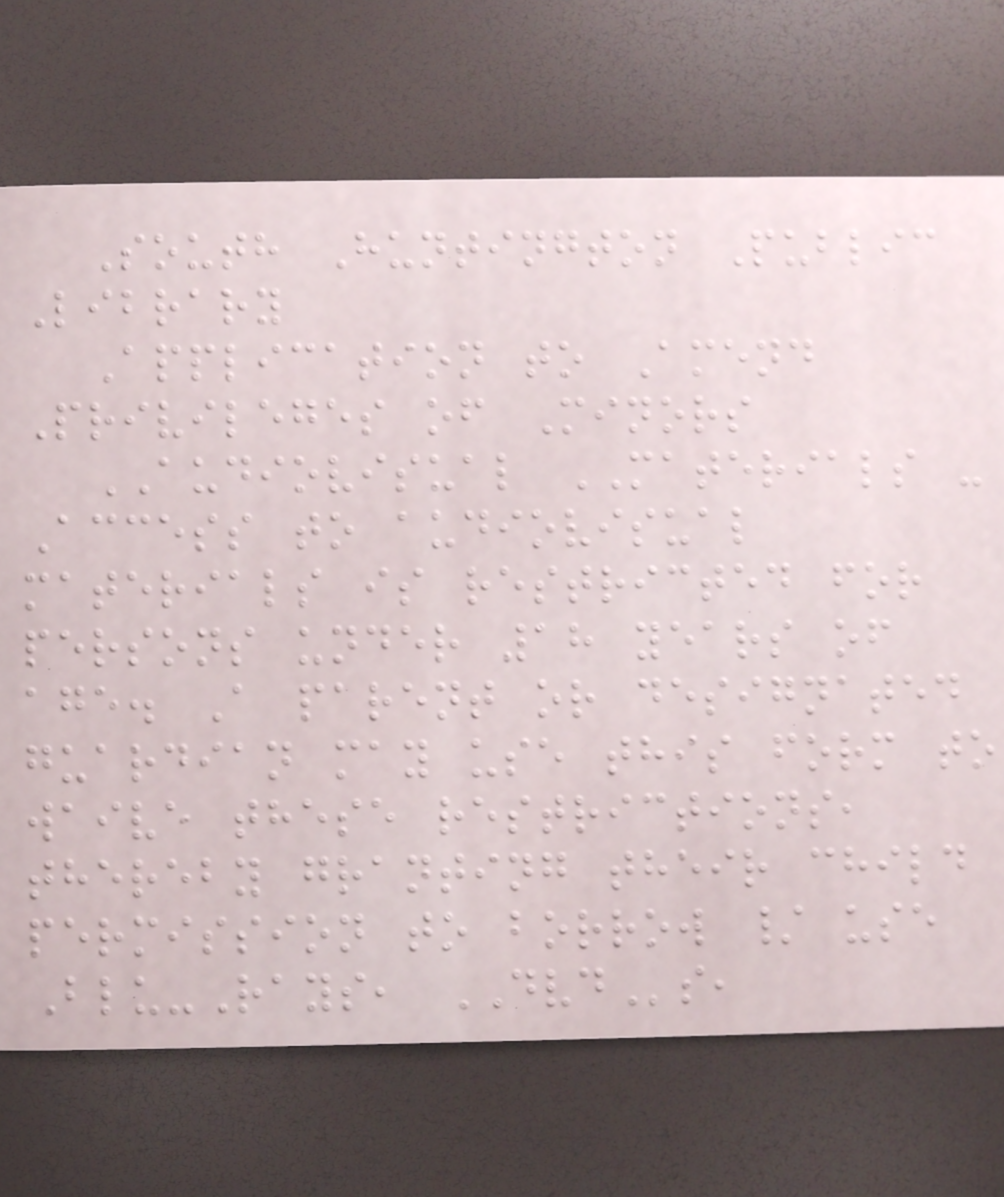South Huntington Public
Library
Application to Amend
Privileges of Minors
AUDIOVISUAL MATERIALS -
Access to audiovisual
materials is restricted for
persons under 18 years of
age. A parent or designated
guardian may use this form to
waive these restrictions,
thereby granting their child
permission to borrow / use
Blu-Rays, DVDs,
